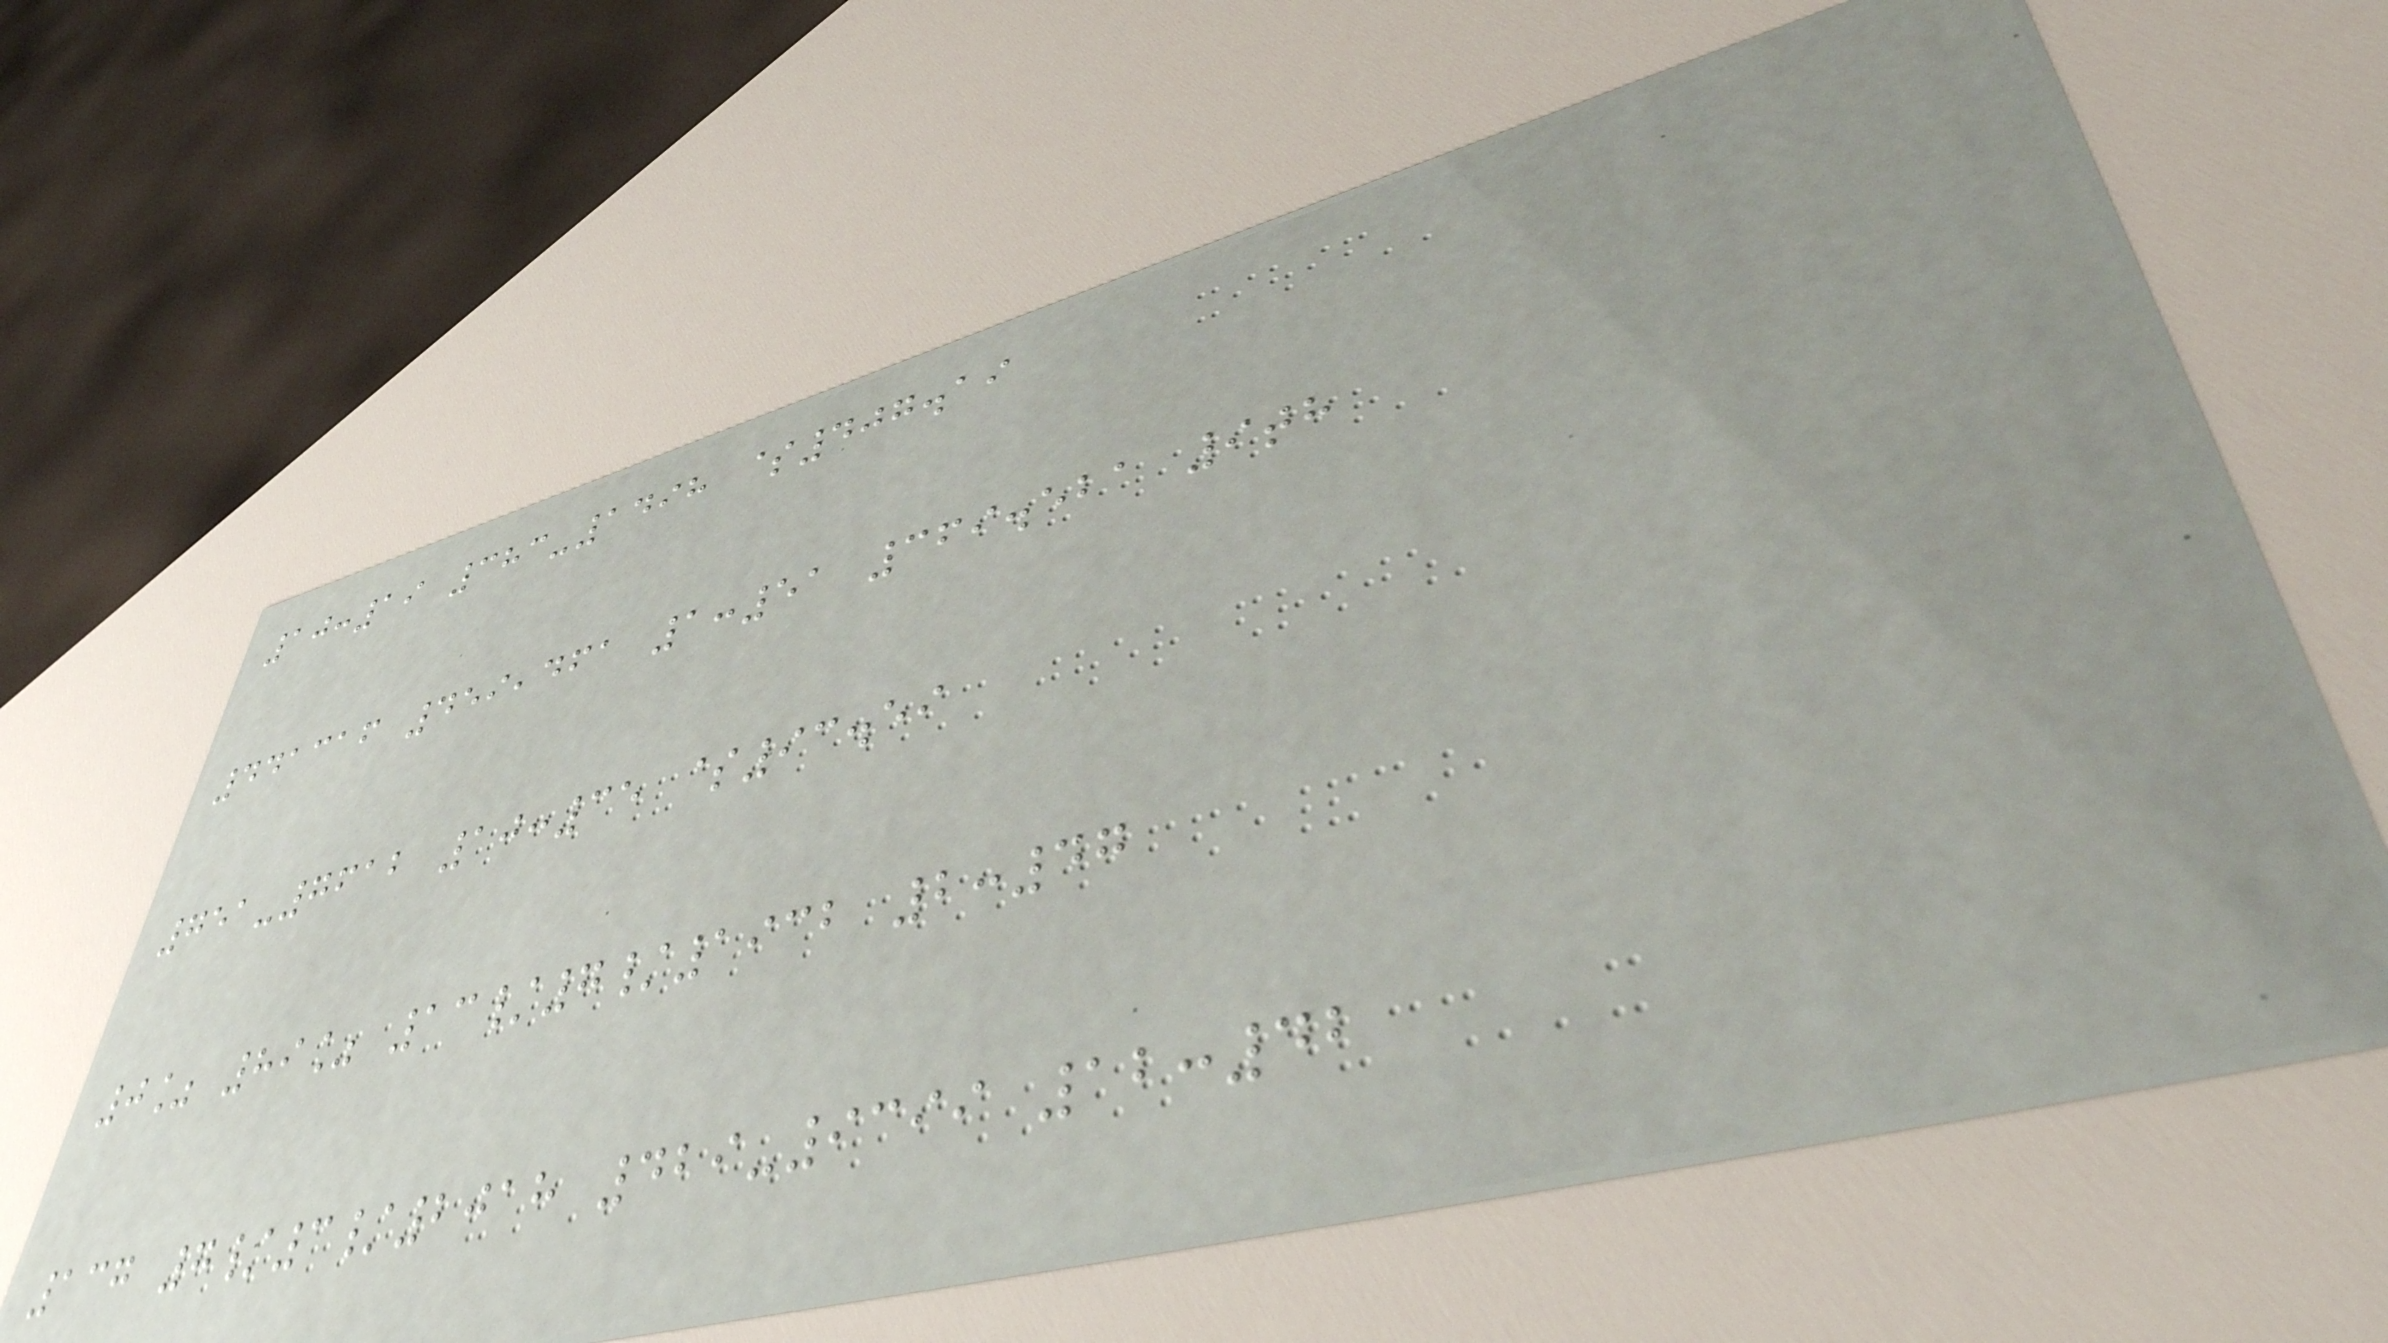10:19 383-1498 $407.19
441316 459,461 1:51 369.521 9th
751-7612 10:35 $93.59
0% 89% 13/7/1932 2:47
137 7/3/2018 429-9399 12:42
